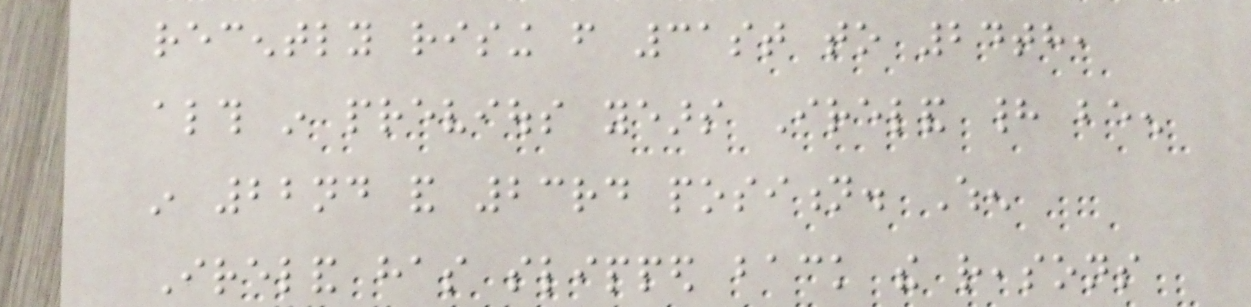recently rising from 31st to 24th,
although in previous years Ireland had been
in 22nd and 23rd position. When
Ireland has slipped back the reasons
